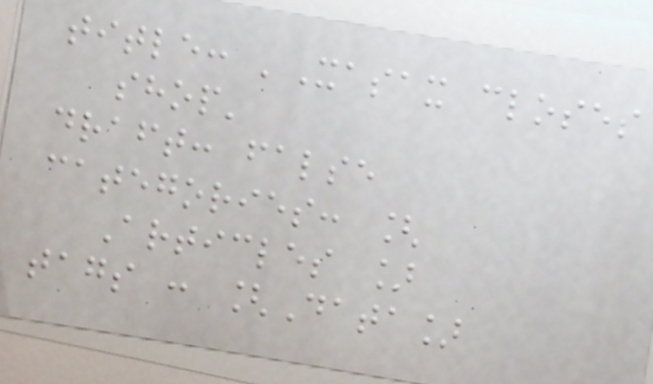title: 'Xasax closes
shop'
draft: false
categories: [
Articles ]
tags : [Data]
